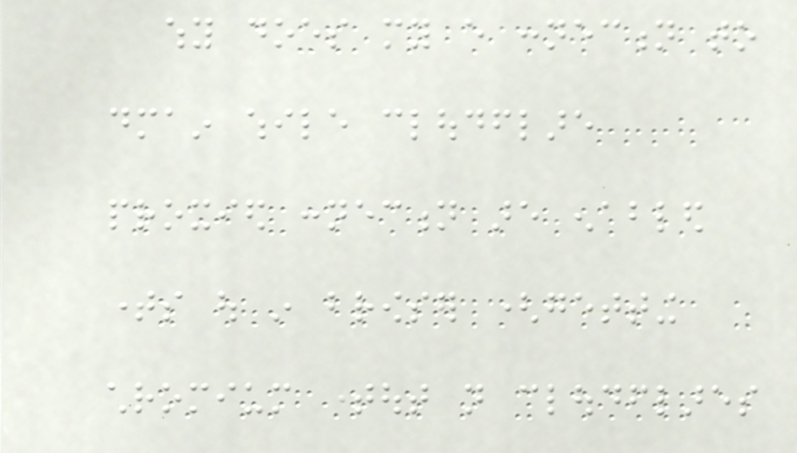why does my every connection to
dmain while cloudflare
proxied connection are enabled
times out in browser (getting
chromium timeout not cloudflares
